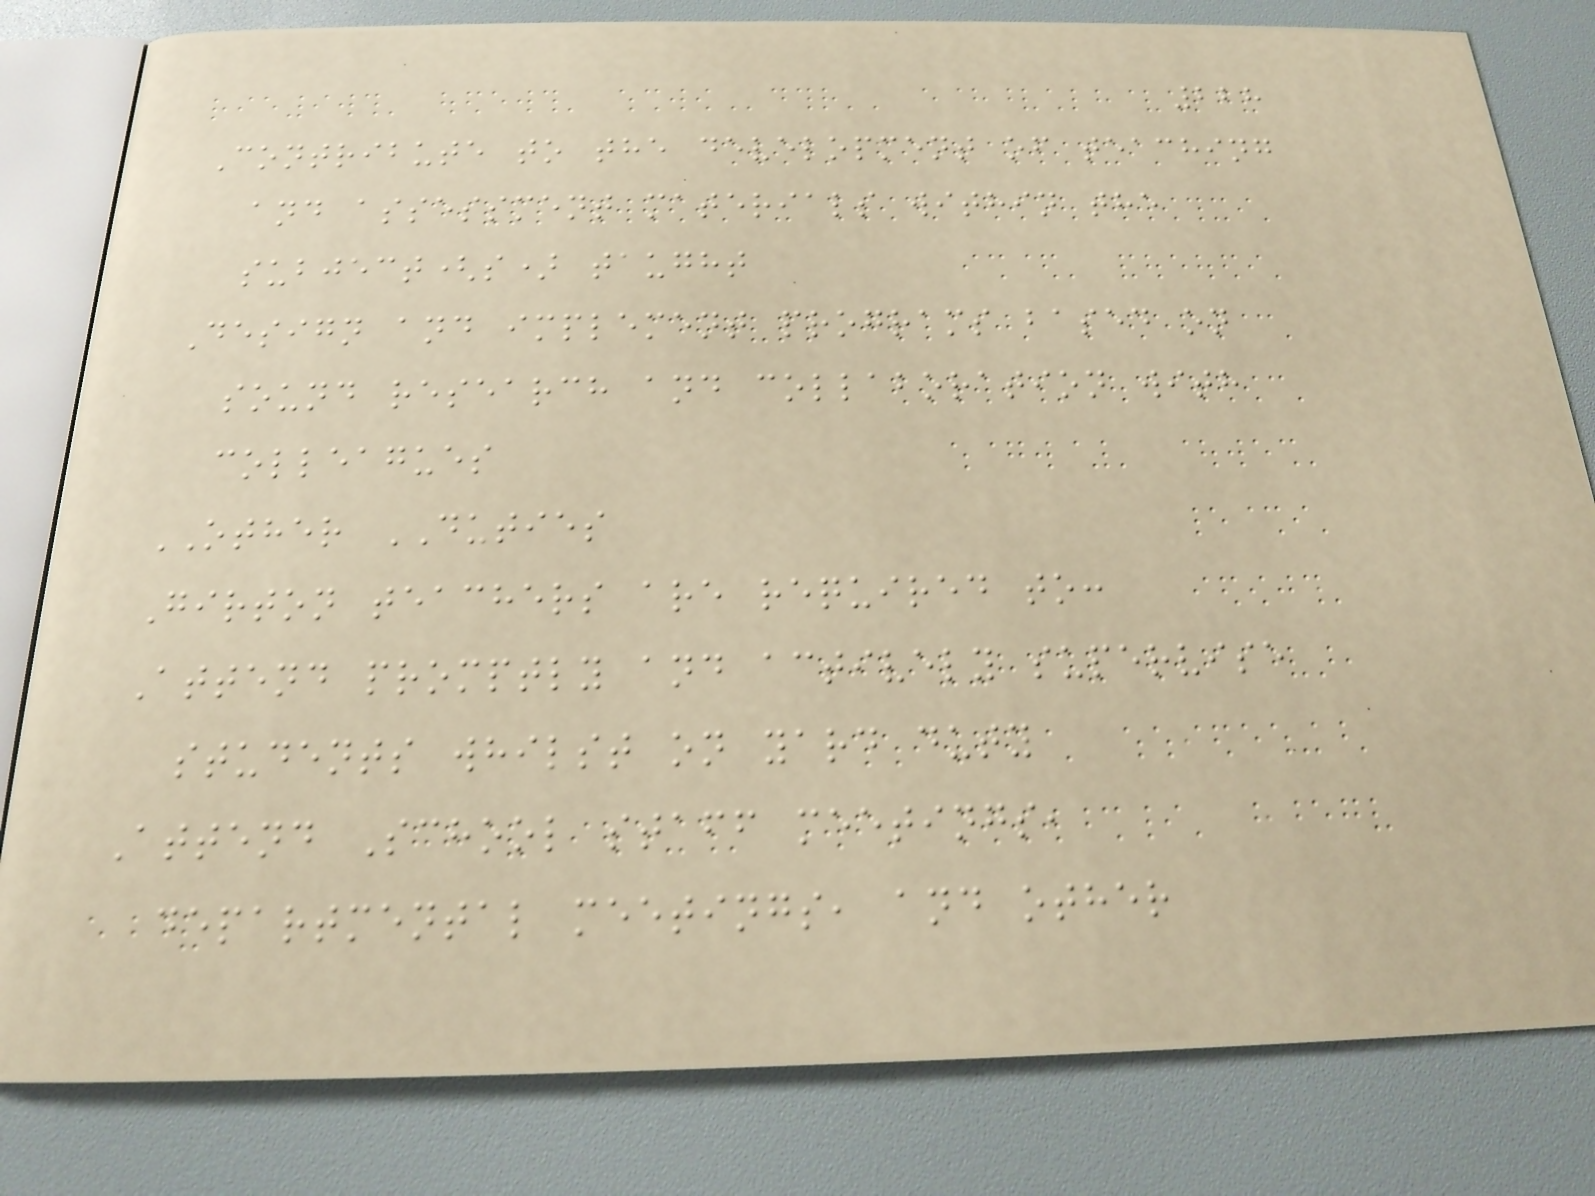228
Contribute to the development of teaching
and assessment materials within the
subject(s) taught
Design and implement programs based on
sound research and collaboration with
colleagues
OTHER DUTIES
Girton teachers are required to:
Attend promptly and actively supervise
students whilst on yard duty
Attend School staff meetings,
departmental meetings, and other
